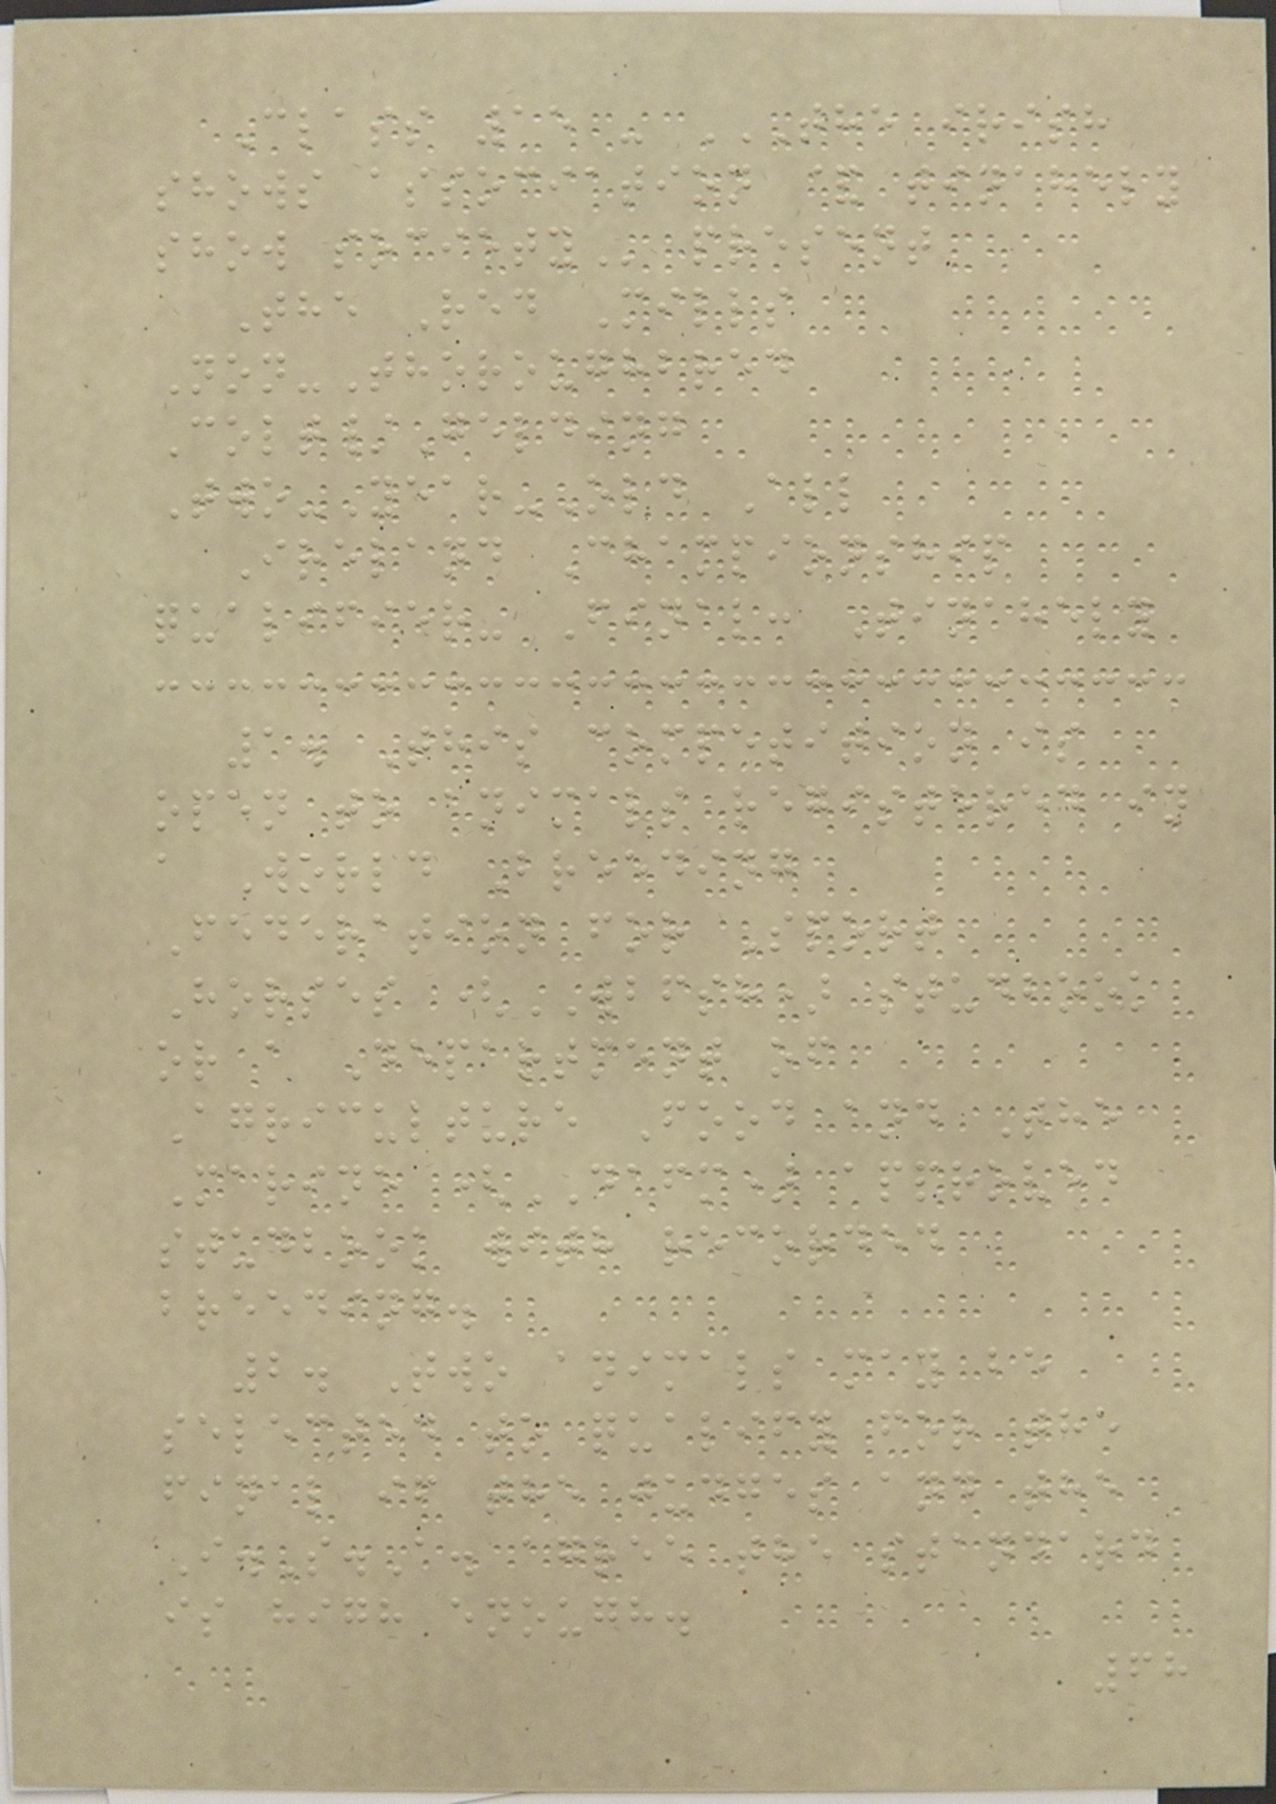Class 15 - THE IRISH
SHOWS ASSOCIATION & TINAHELY
SHOW SOCIETY present
The Red Mills
Non-Thoroughbred
Colt/Gelding
Two-Year-Old All
Ireland Championship
qualifier- Final: Tinahely
1. This competition is
open to animals registered in
a World Breeding
Federation for Sport
Horses (WBFSH) studbook
or a Department of
Agriculture Food and The
Marine (DAFM) approved
studbook with recorded
breeding.
2. Two animals may be
selected to qualify for the
final if the judges and the
I.S.A. agree the standard
is high enough.
68
